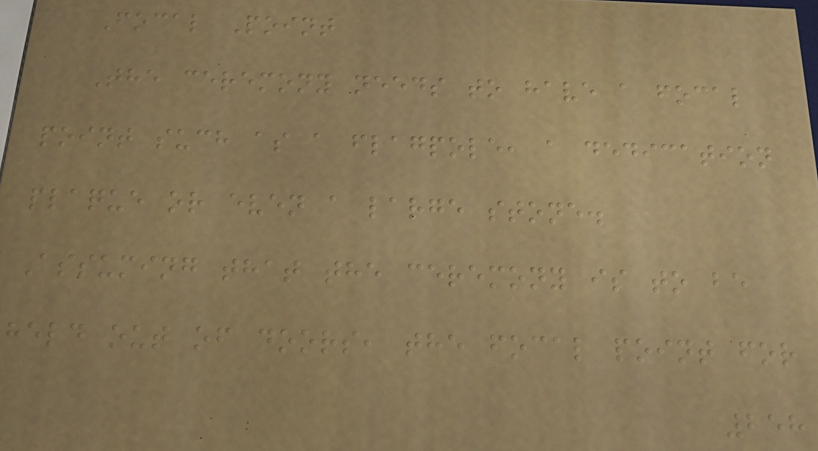Focal Point
The ceremony needs to have a focal
point such as a flagpole, a dedication
plaque or even a large stone.
Assuming that the ceremony is to be
held out of doors, the focal point for
258
